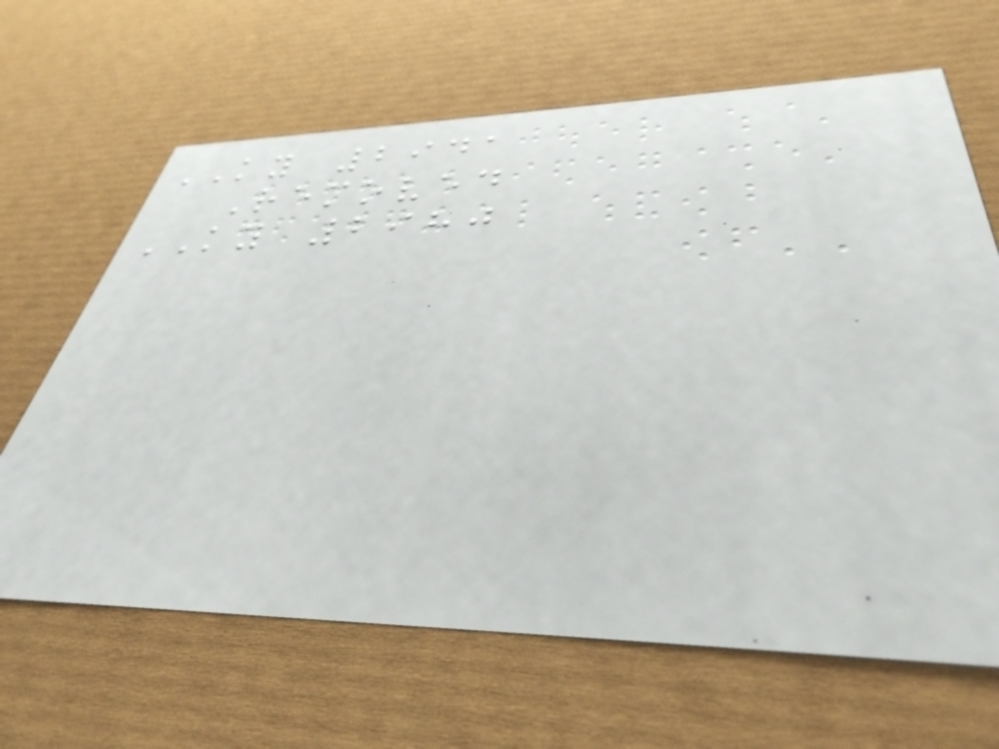KY 2941
Removed
KY 2980
